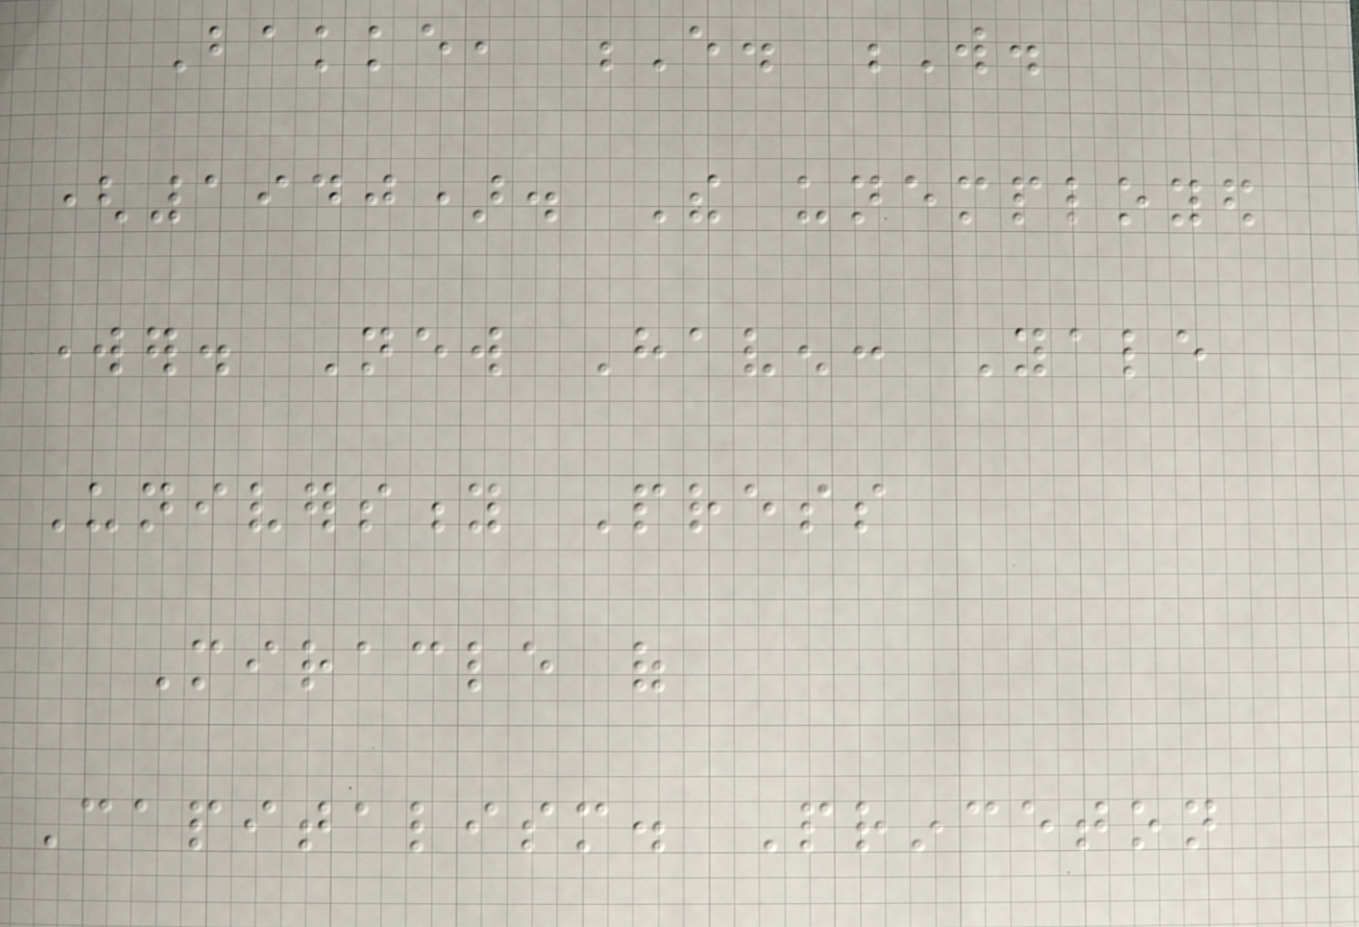Bakke, E. W.
(1940). The unemployed
worker. New Haven: Yale
University Press
Miracle of
Capitalism. Princeton
